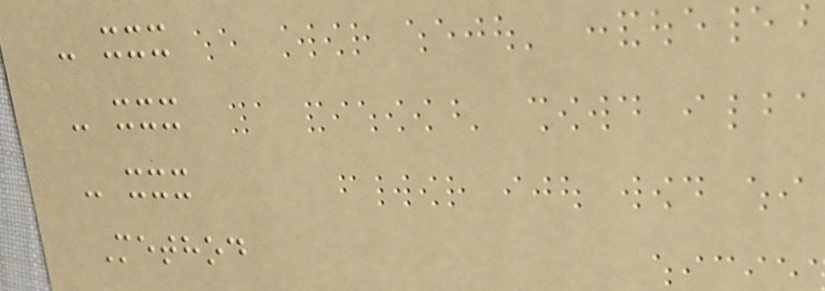- xxx
- xxx
- xxx
Method
